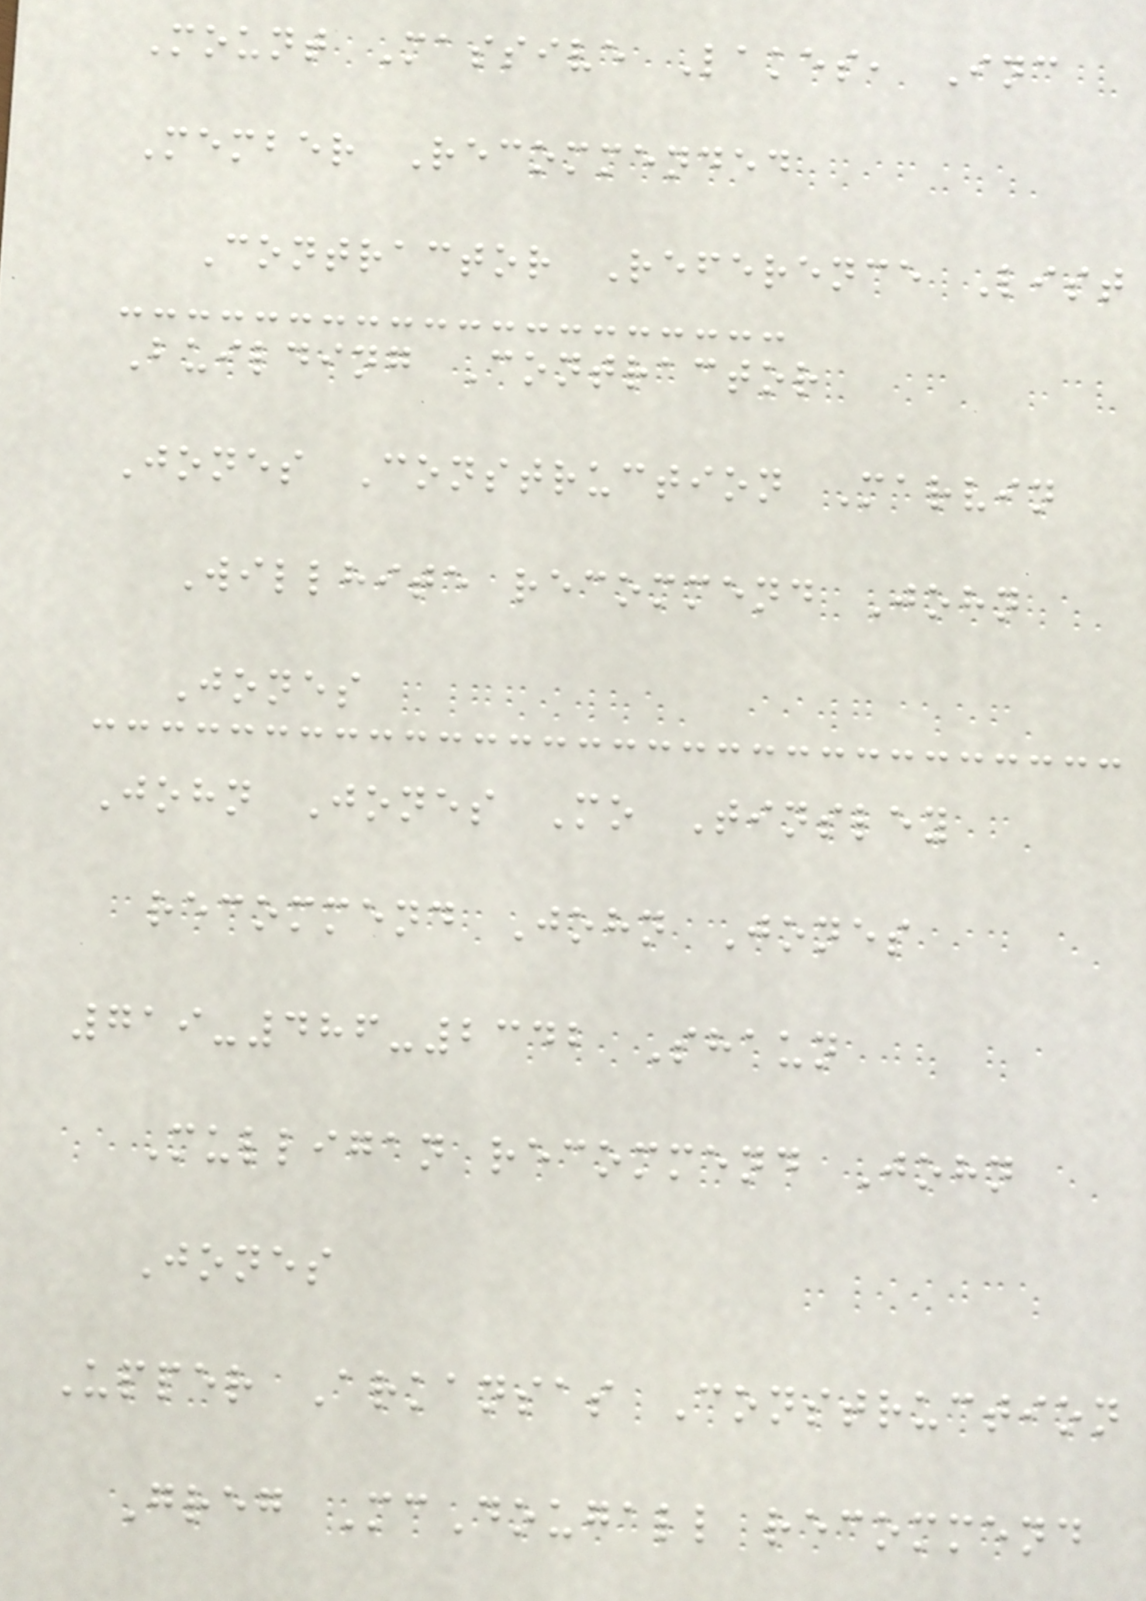Mount Massive Lakes, Inc
Member Recommended
Contractor Reference List
Building Contractor
Jones Construction Marvin
Willhite recommend John
Jones
John Jones Mo Tinsley
recommend John Jones
719-486-2342 Shaun
Mulligan recommend John
Jones
Upper Arkansas Construction
Greg McDougall recommend
